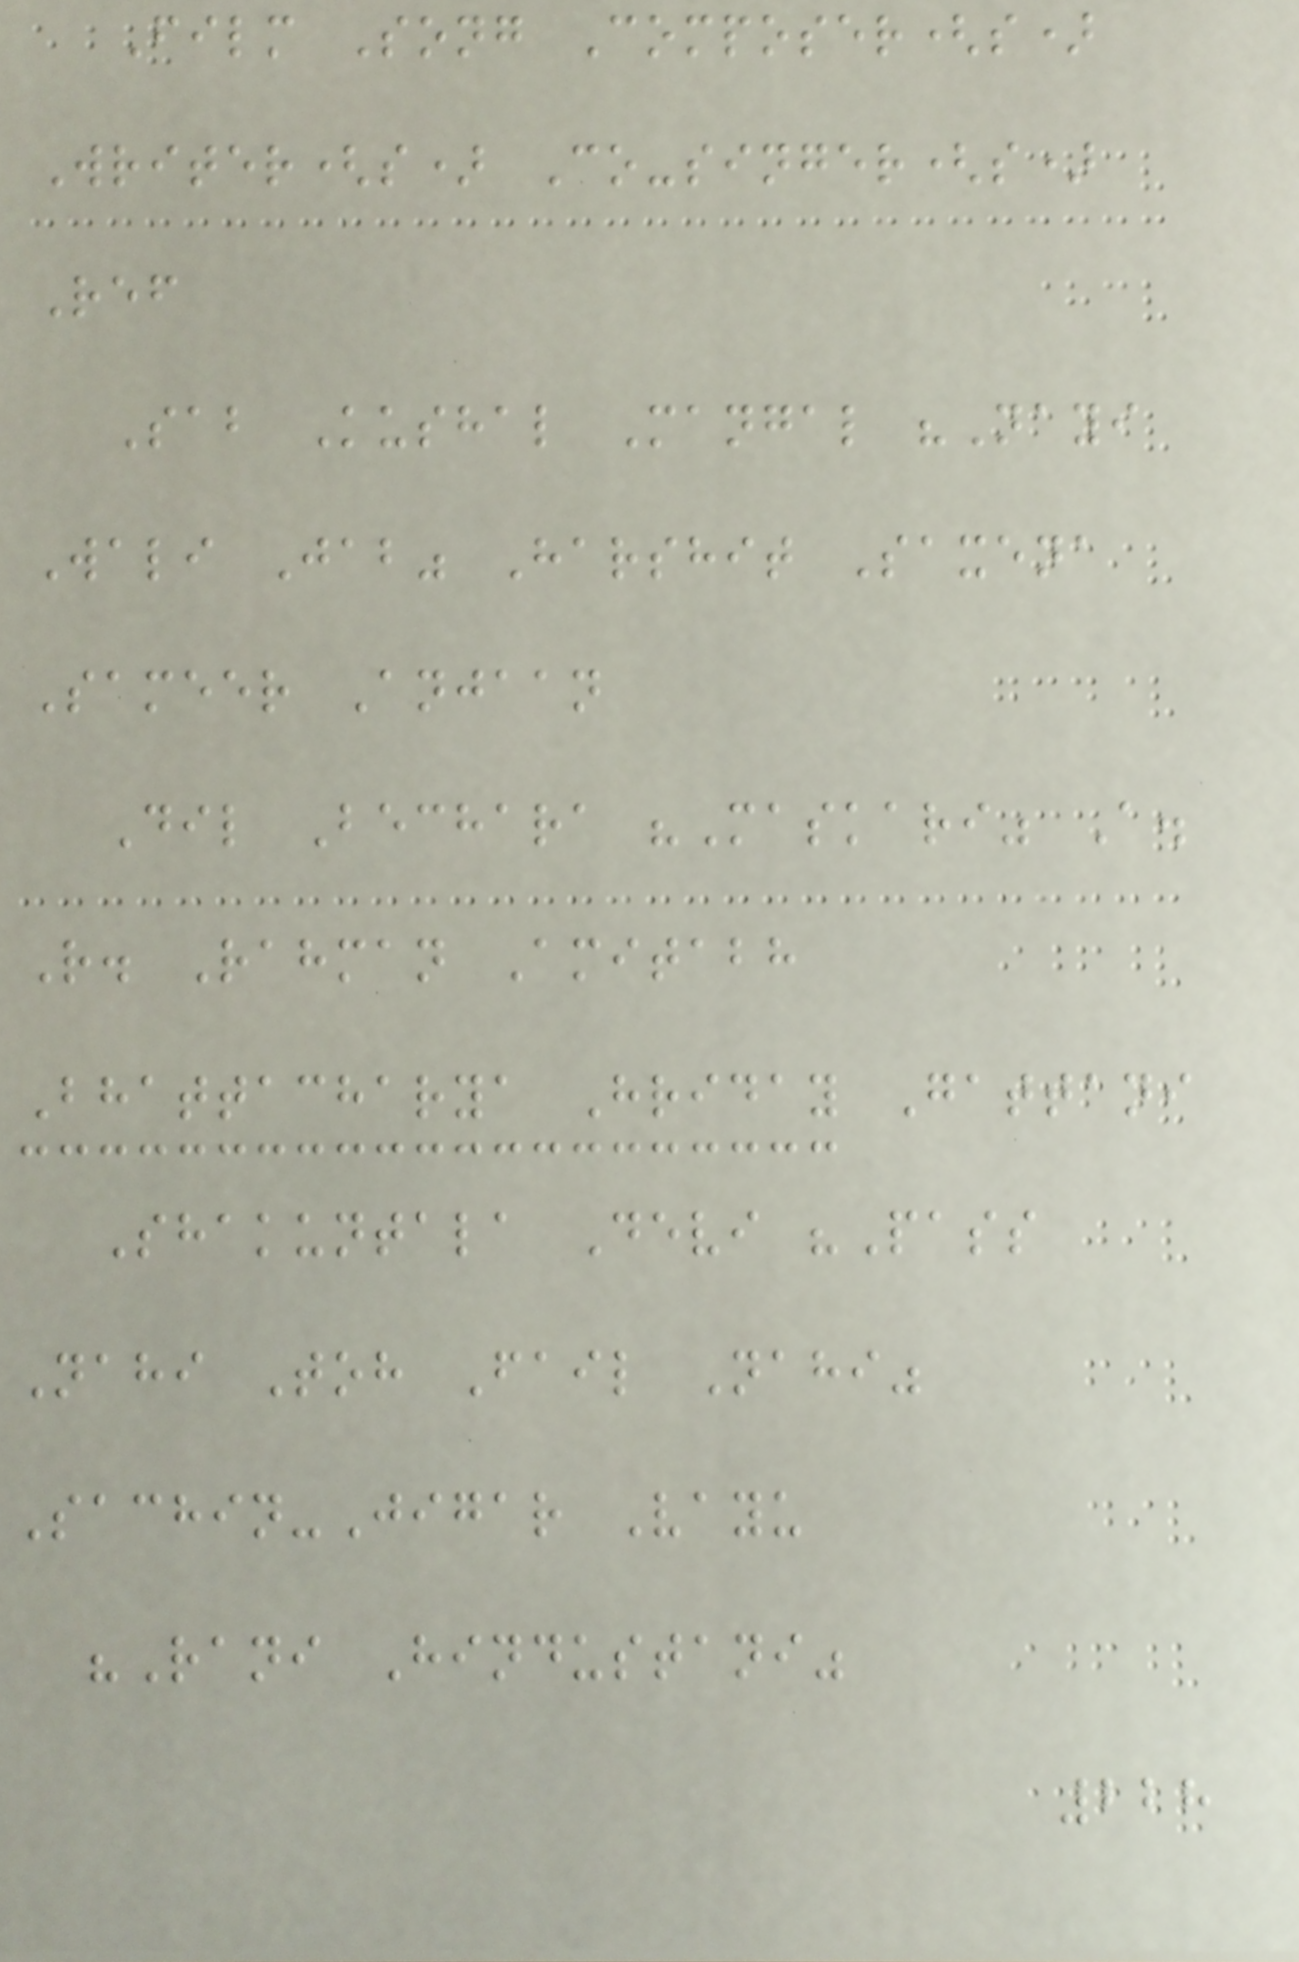Film Song Composer(s)
Writer(s) Co-singer(s)
Ref
Sab Kushal Mangal "Nayi
Wali Jab" Harshit Saxena
Sameer Anjaan
Dil Bechara "Maskari" A.
R. Rahman Amitabh
Bhattacharya Hriday Gattani
Shakuntala Devi "Pass
Nahi Toh Fail Nahi"
Sachin-Jigar Vayu
"Rani Hindustani"
228
